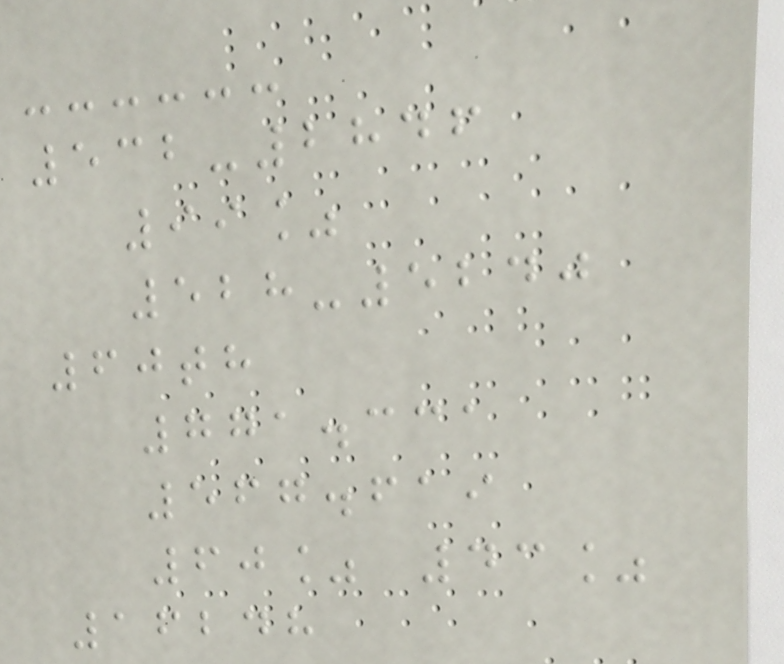532-2846
99%
528-5240
60th
771.331
567.619
60% 43%
16248
